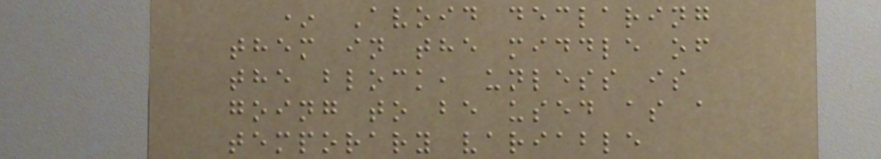* Avoid declaring
them in the middle of
the block, unless is
going to be used as a
temporary variable
